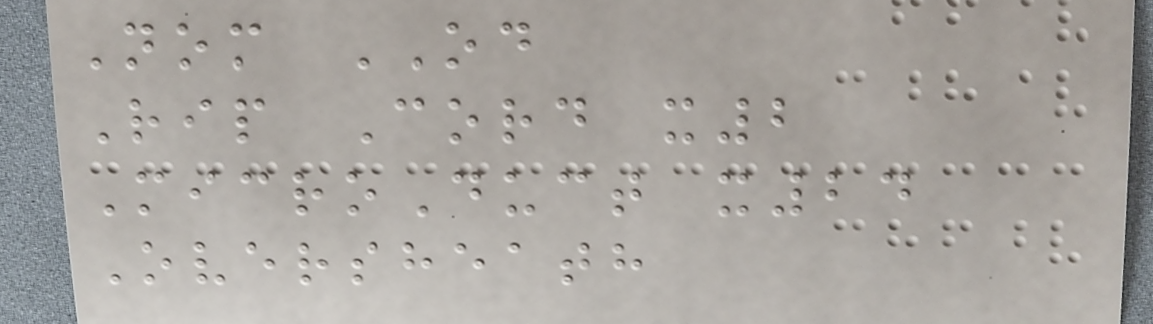Nom OD
Rip Cord x2
MicroDuct x24
Oversheath
